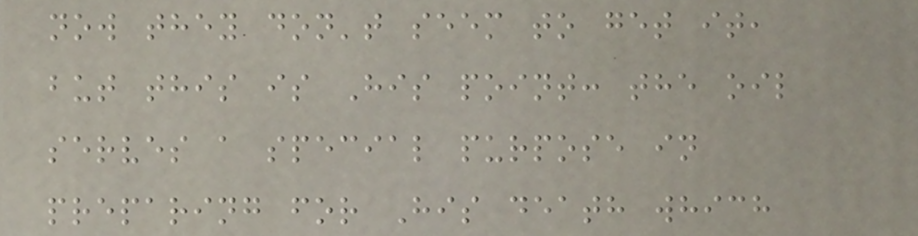now they don't seem to get it,
but this is His point: the oil
serves a special purpose in
preparing for His death which
